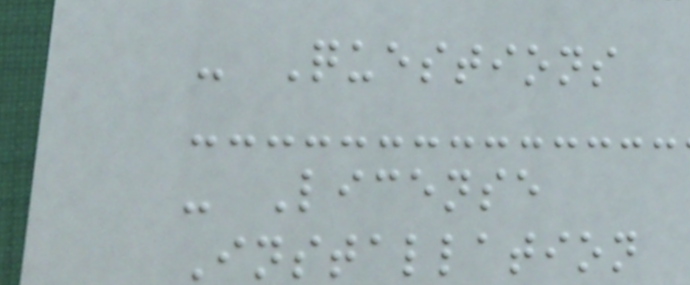- Questions
- License
Installation
